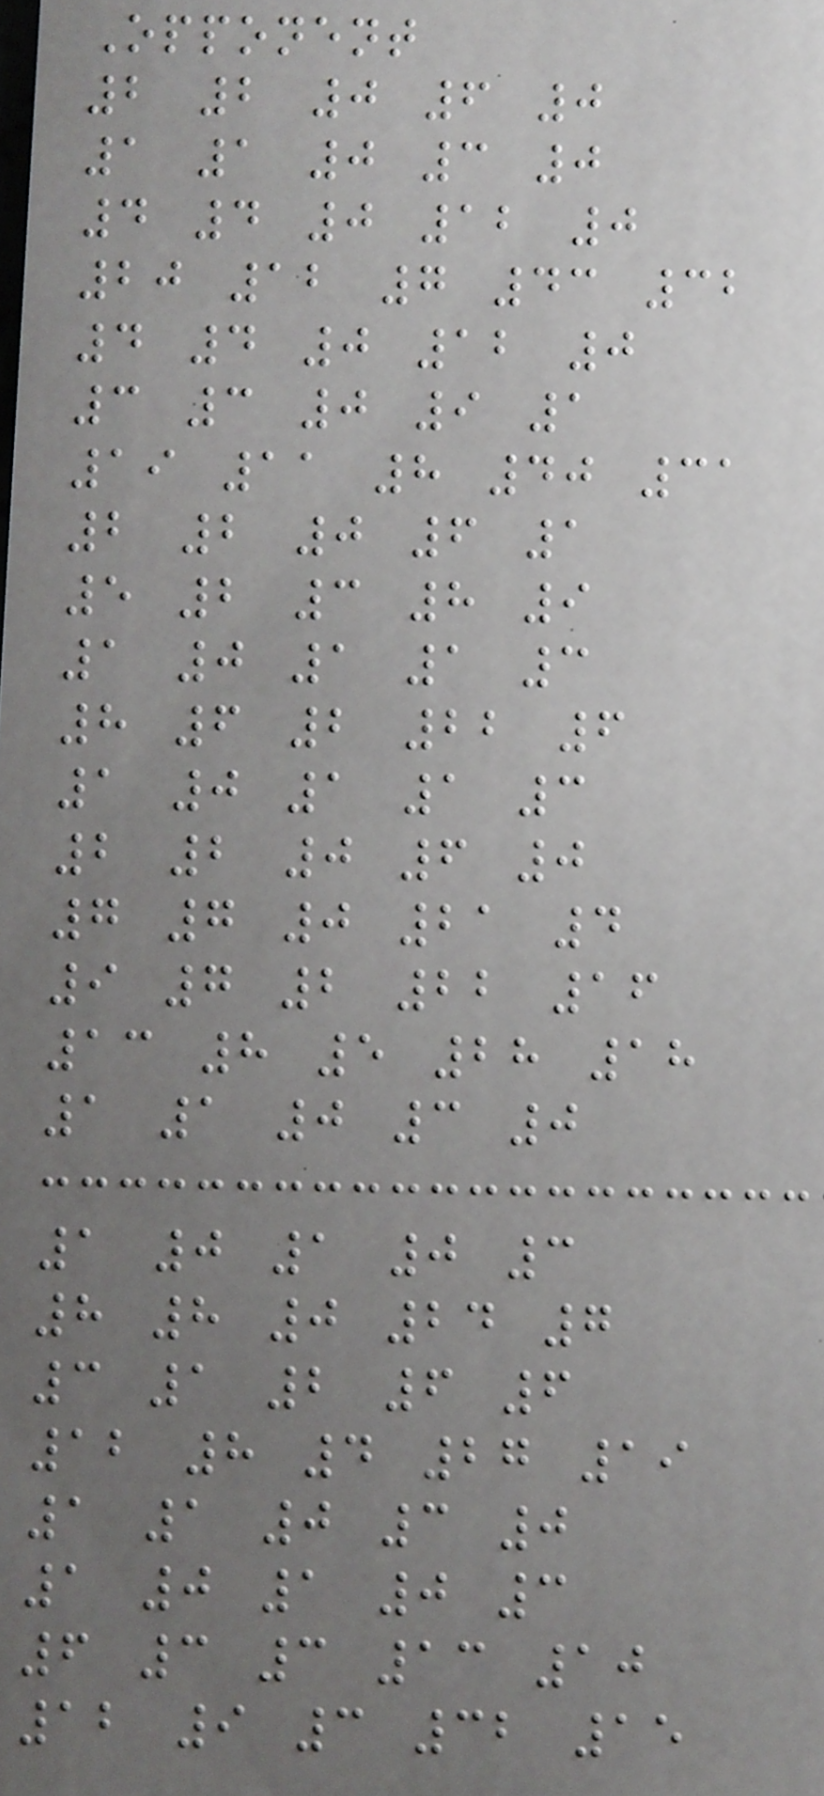Opponent
2 2 0 6 0
1 1 0 3 0
4 4 0 12 0
20 12 7 43 32
4 4 0 12 0
3 3 0 9 1
19 11 8 40 31
2 2 0 6 1
5 2 3 8 9
1 0 1 1 3
8 6 2 22 6
1 0 1 1 3
2 2 0 6 0
7 7 0 21 4
9 7 2 22 16
13 8 5 28 18
1 1 0 3 0
1 0 1 0 3
8 8 0 24 7
3 1 2 6 6
12 8 4 27 19
1 1 0 3 0
1 0 1 0 3
6 3 3 13 10
12 9 3 32 15
